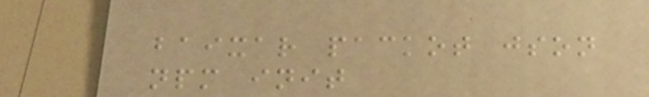baixar packot json
npm init
